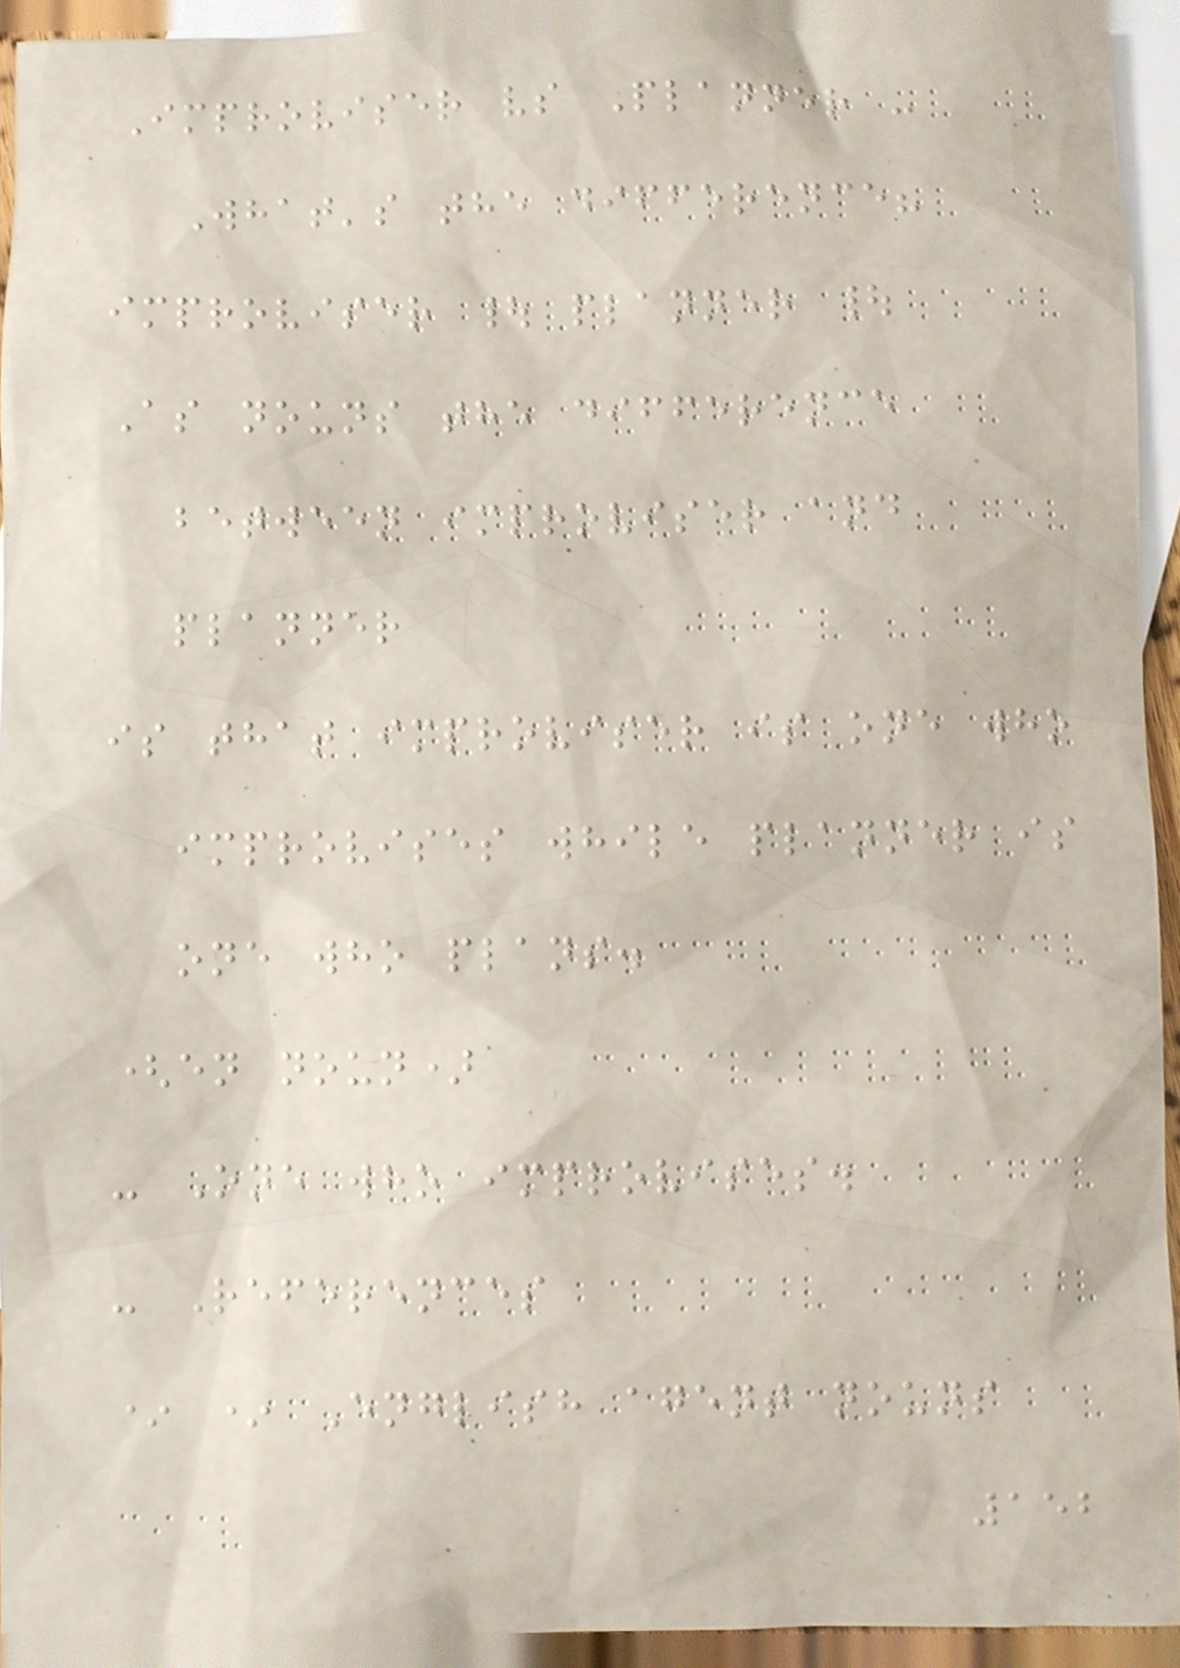Improviser vs Planner -
What's the difference?
improviser | planner |
As nouns the difference
between improviser and
planner
is that improviser is one who
improvises while planner is
one who plans.
(en noun)
- One who improvises.
- References
* * English agent nouns
152
